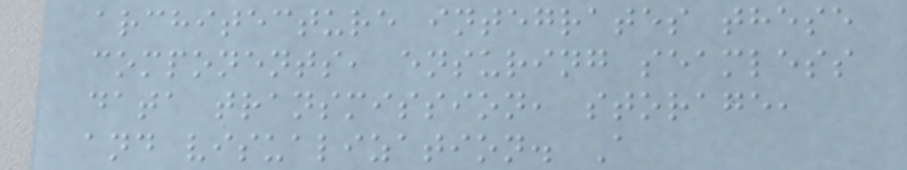architecture integrates these
components, ensuring seamless
data transmission, storage,
and visualization. A
